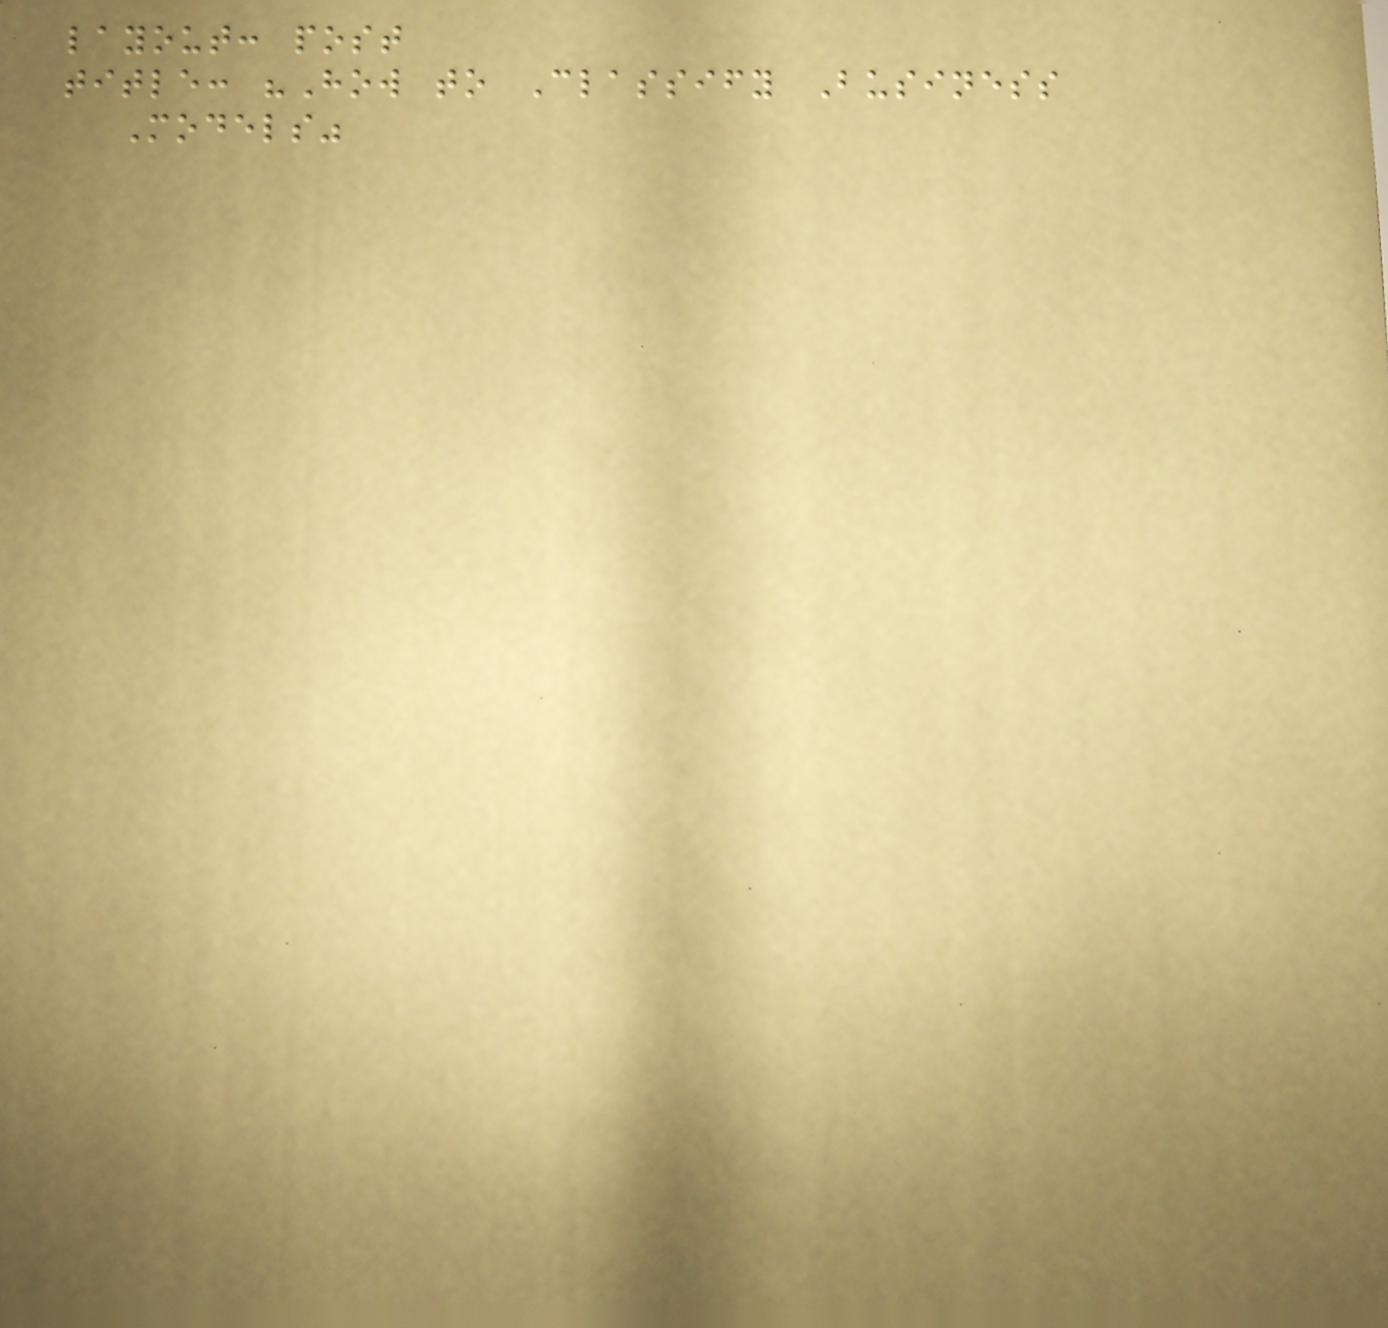layout: post
title: "How to Classify Business
Models"
